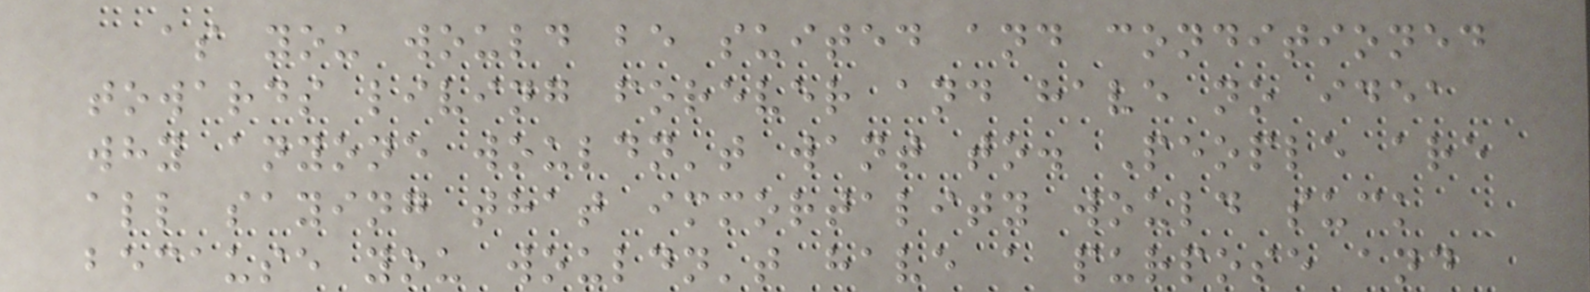as you would be suited and conditioned
towards living forever and have no idea
why anyone wouldn't want to. People are
all saying that immortality would suck
because you wouldn't have a purpose and
